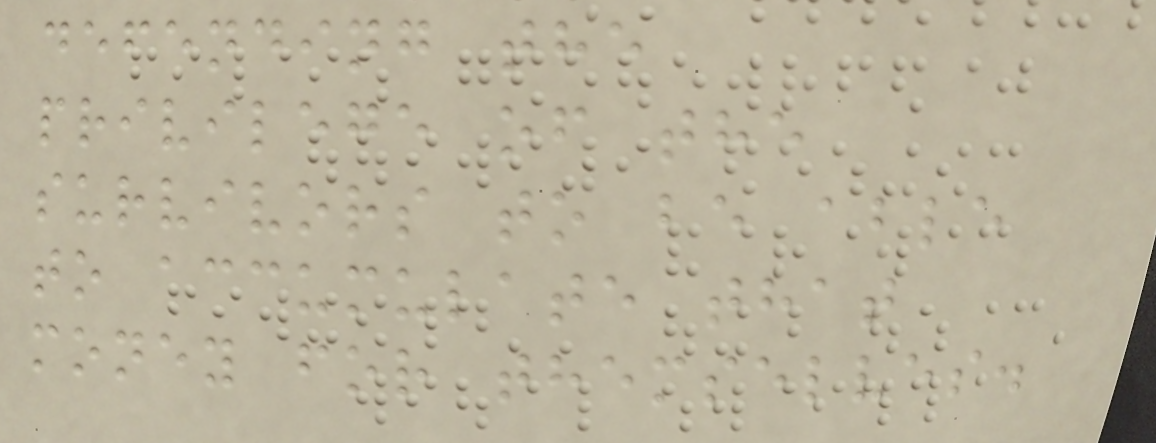defending the
privilege of the
survivors to be able
to accumulate that
money for themselves.
